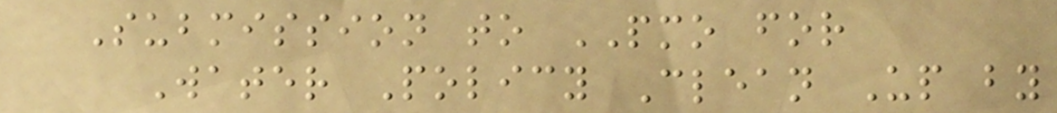Submission to PMO for
Water Policy Clean Up by
